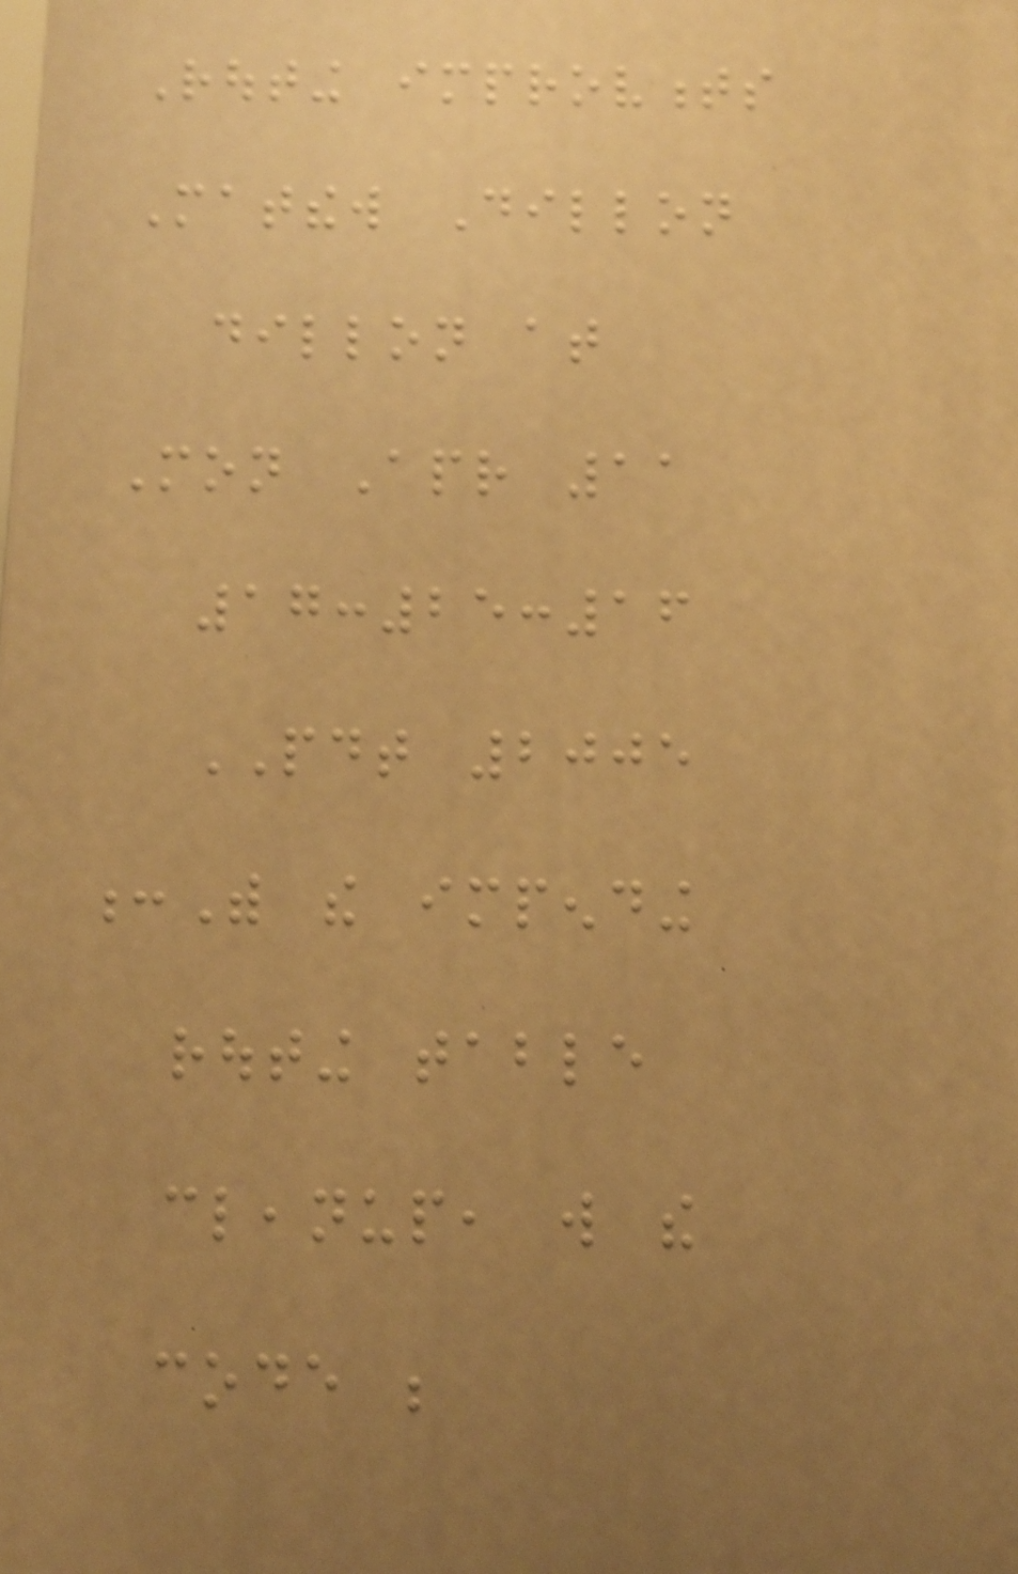Routing improvments
Matthew Dillon
dillon at
Mon Apr 11
17:25:16
PDT 2005
:With the impending
routing table
cleanup, will the
code be
